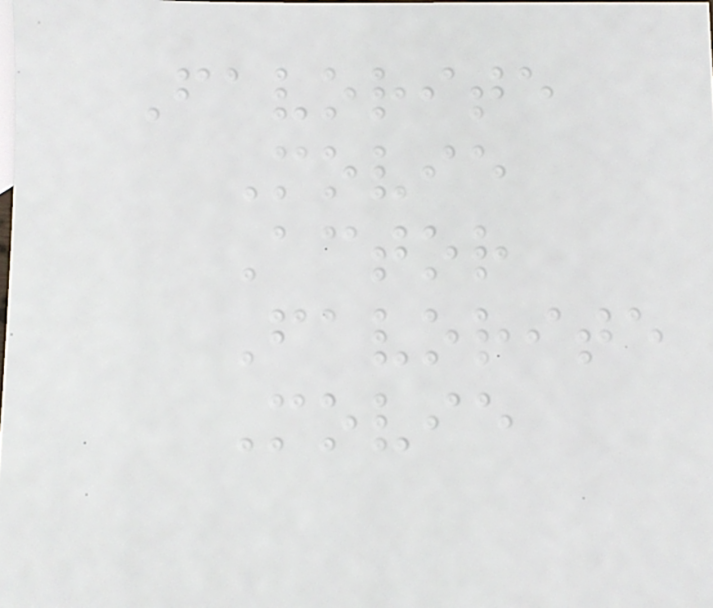Favorite
Movie
Actor
Favorite
Movie
